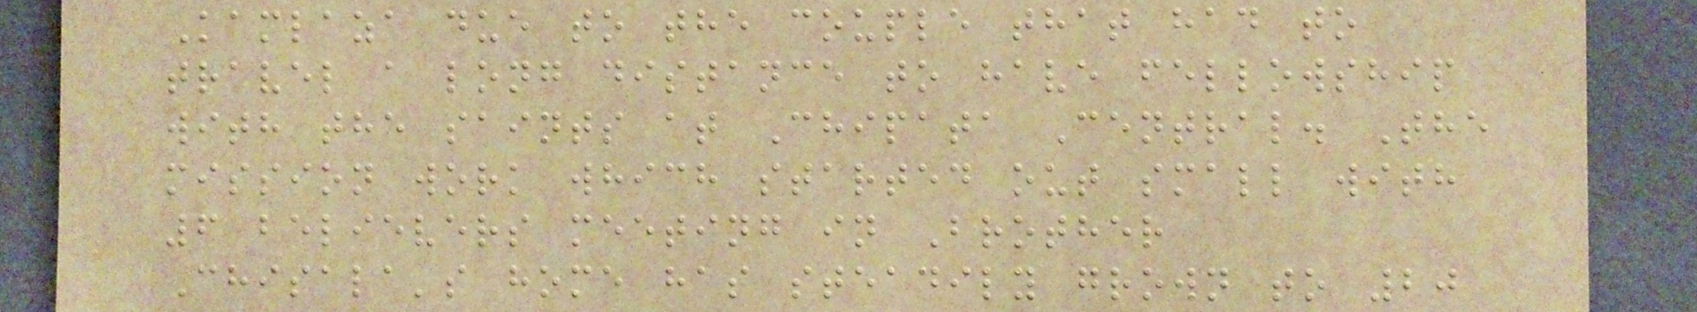Kamlaza due to the couple that had to
travel a long distance to have fellowship
with the saints at Chipata Central. The
mission work which started out small with
6 believers meeting in Brother
Chisala's home has steadily grown to 20
